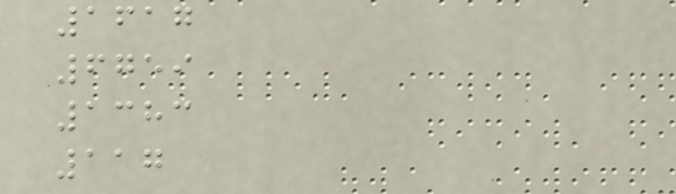1617
6759
1383
117
